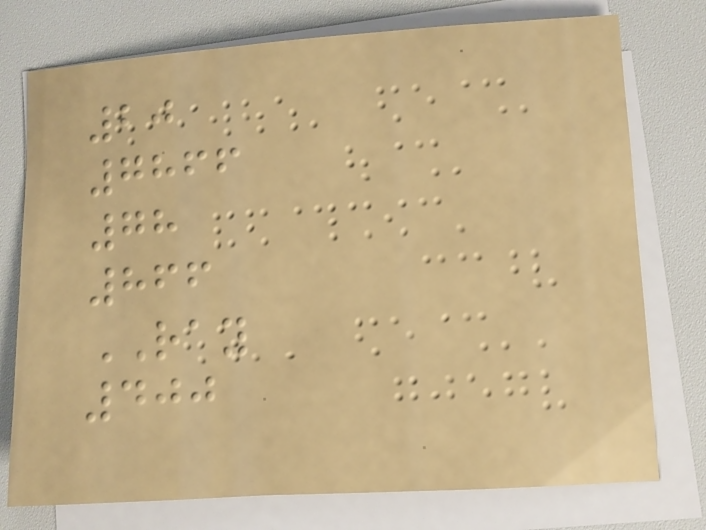20
7866
78
866
RAY
400
